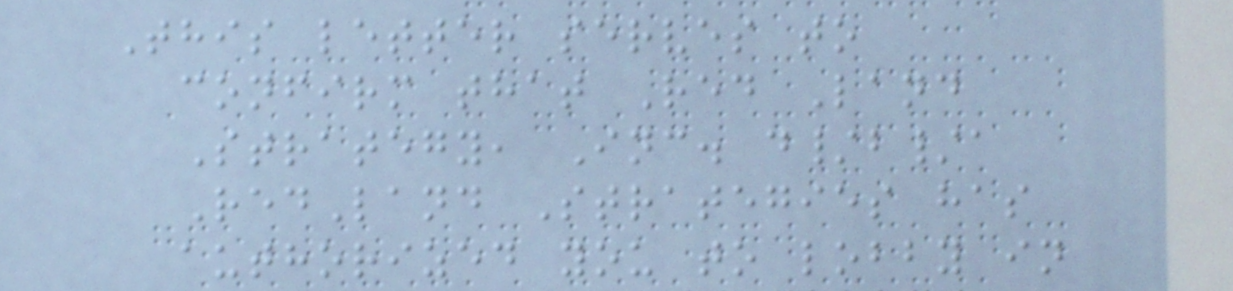This letter serves to
confirm that Red Land
Strategy, Inc. d/b/a
RedLand Strategies has
authorized you to lobby in
